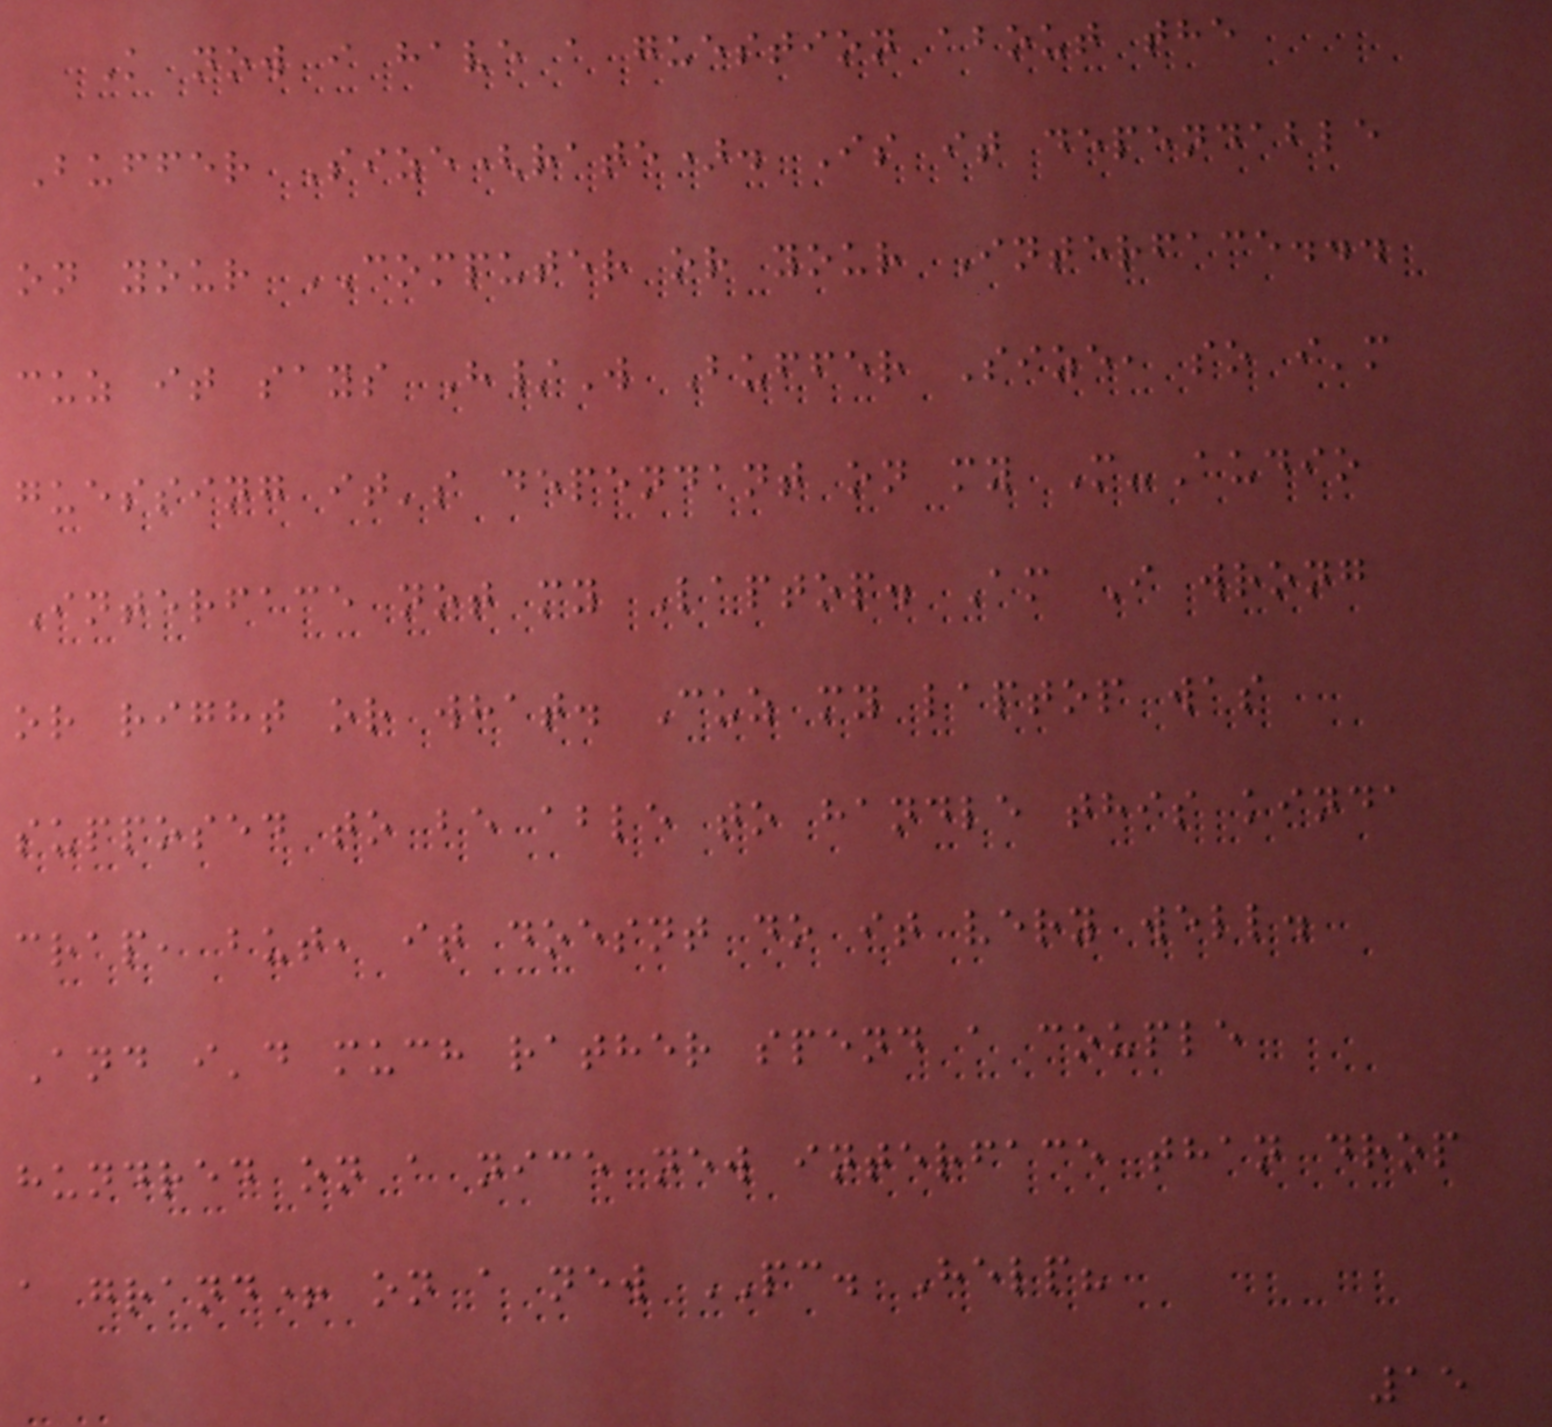K now i have a guestion about the
Buffer Size(rate). Is it dependable
on your COMPUTER or your Interface...
cuz it says H/W Buffer Size, so i'm
guessing it's dependant on my M-Audio
Interface not my Laptop. Am I wrong
or right or what. Cuz my laptop was
supposed to be able to handle this kinda
crap, but, it doesnt do it very well.
And i'd much rather spend a couple
hundred on a nice new interface than drop
a grand+ on a new PC. Help?
15
